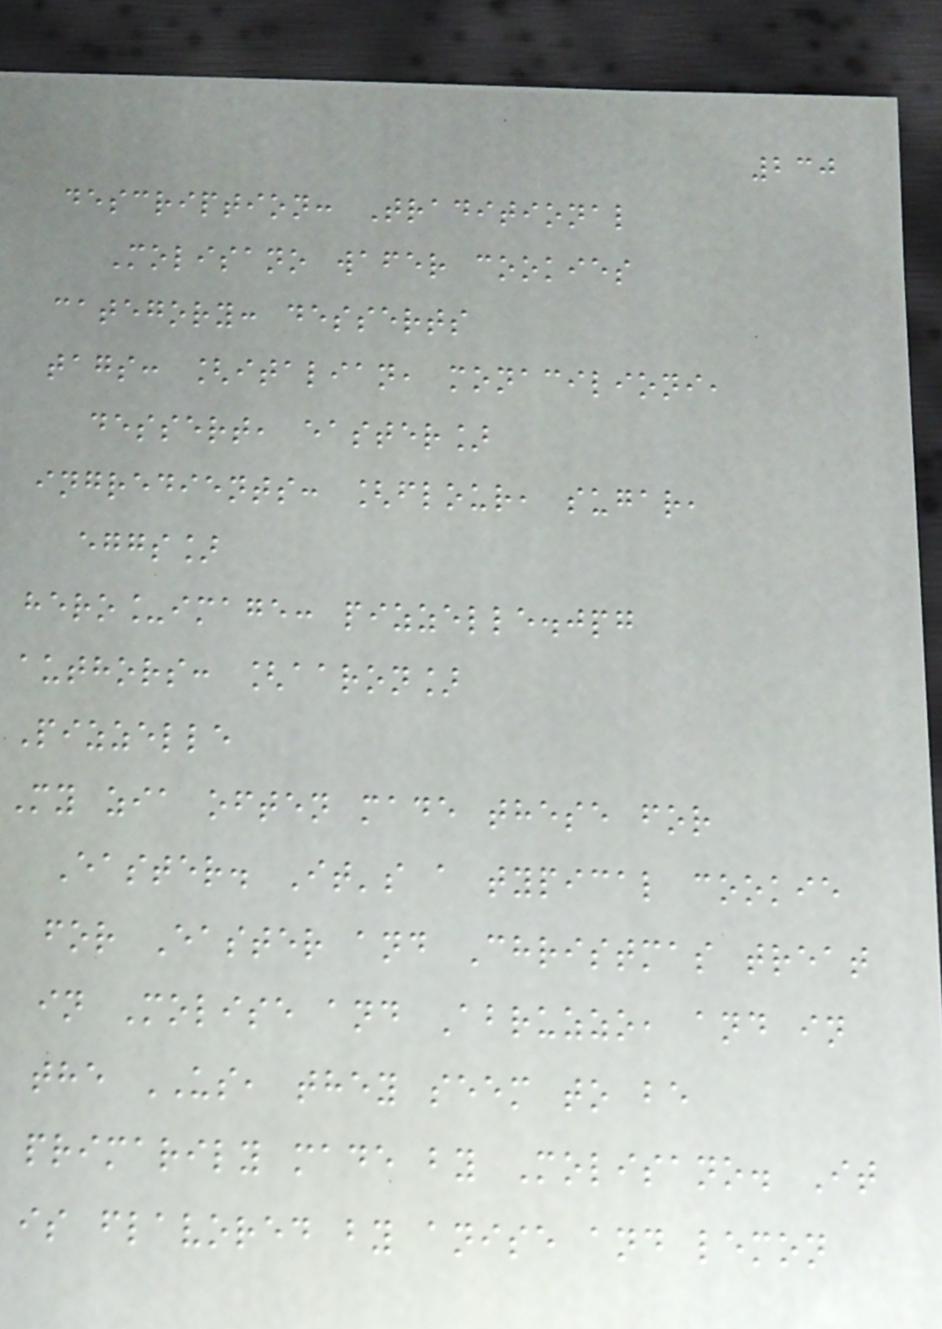230
description: Traditional
Molisano wafer cookies
category: desserts
tags: [italian, monacilioni,
dessert, easter]
ingredients: [flour, sugar,
eggs]
hero_image: pizzelle.jpg
authors: [aaron]
Pizzelle
My zia often made these for
Easter. It's a typical cookie
for Easter and Christmas treat
in Molise and Abruzzo, and in
the US, they seem to be
primarily made by Molisano. It
is flavored by anise and lemon
